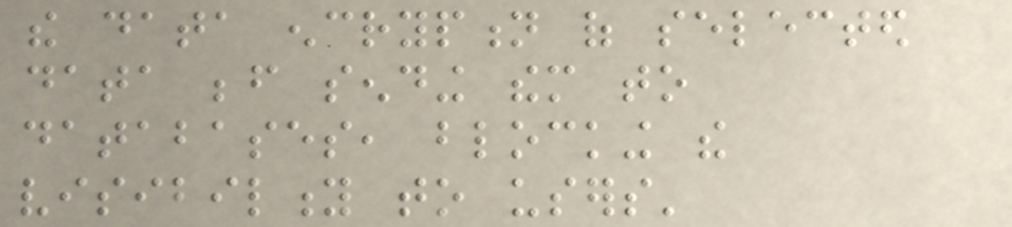the data encryption of selected
data before sending them to
databases, blocking the
visibility to users'
